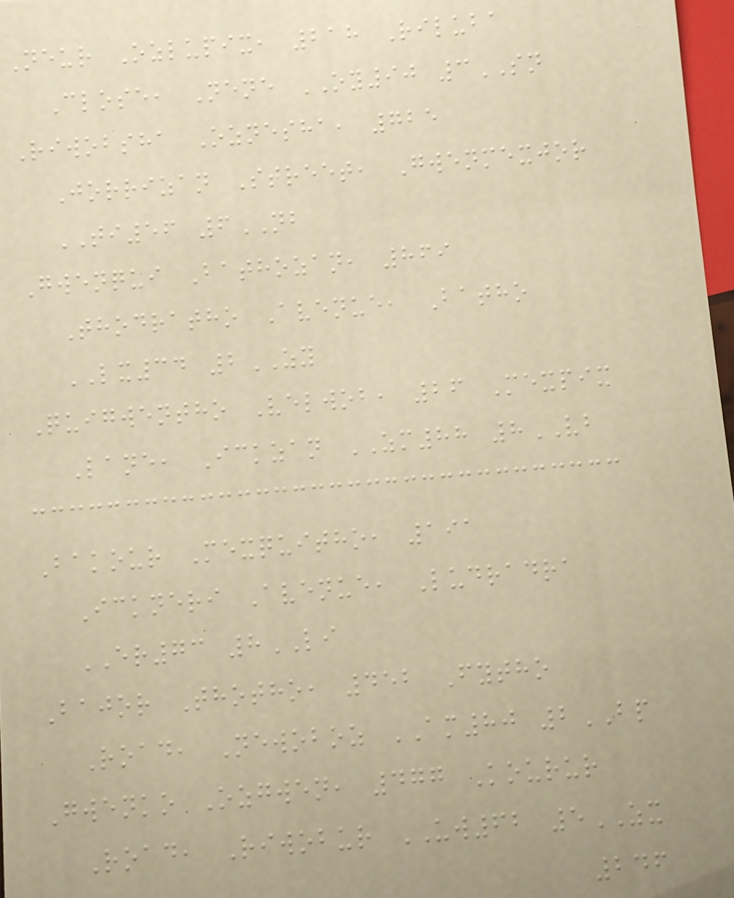Neur Ozlupix, 218 Riluba
Close, Nene OY90 3SN
Riwobsha Oznesha, 725
Jorrizan Street, Gwenmexjor
TI56 6NB
Gwenqui Bathozan, 869
Thodratho Avenue, Batho
LX34 2ZY
Quigwentho Velwob, 26 Mexpix
Lane, Ickzan ZM88 8VB
Bakour Mexquitho, 191
Ickneri Avenue, Ludradra
ER73 8LI
Bajor Thotho, 452 Fytho
Road, Newoboz AM80 2BP
Gwenko Ozgwen, 477 Kourur
Road, Riwobur UW62 5ZX
246
